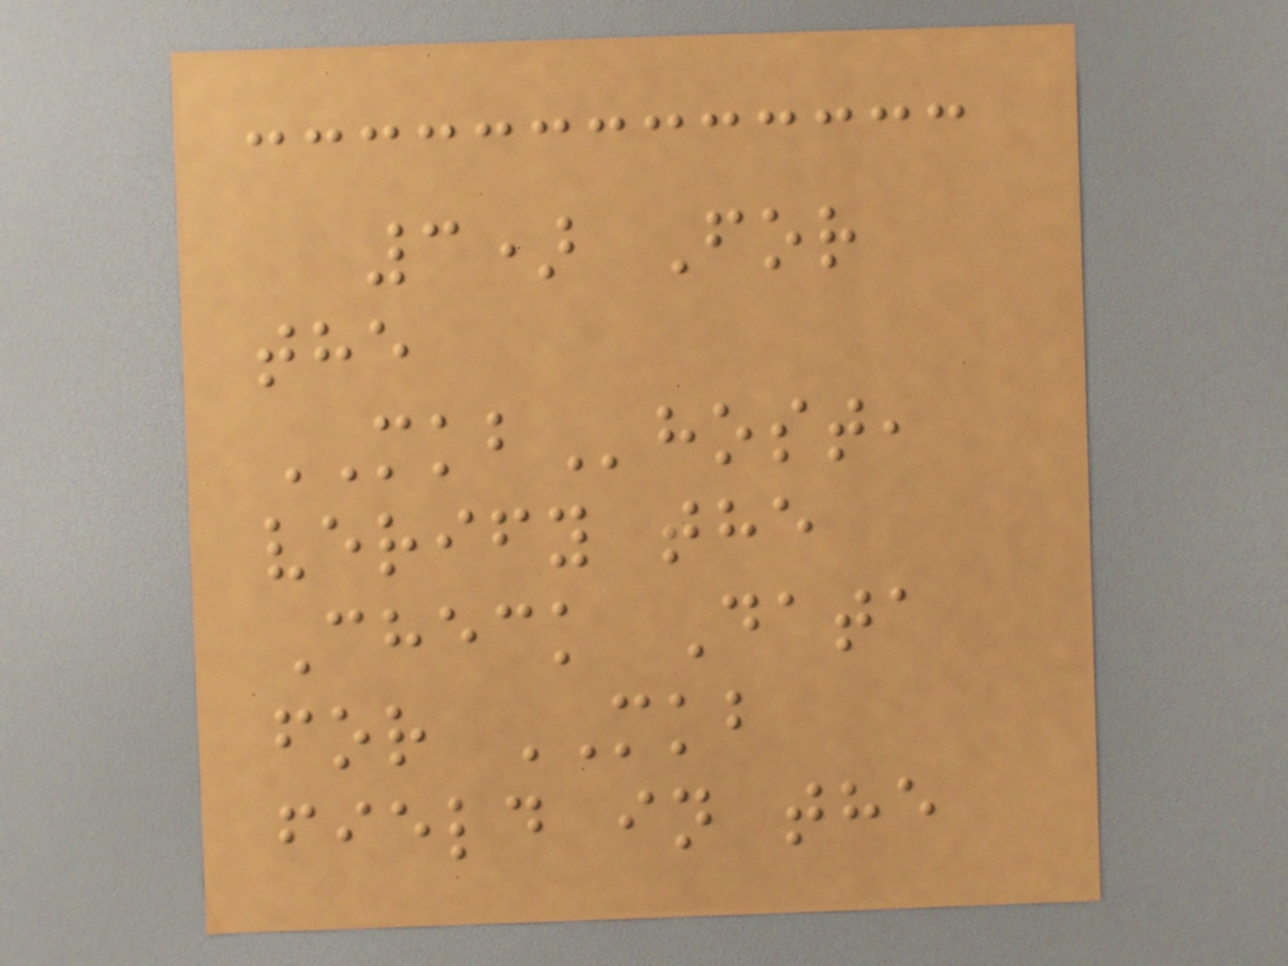3) For
the
MKBhost,
verify the
Check Data
for MKB
field in the
